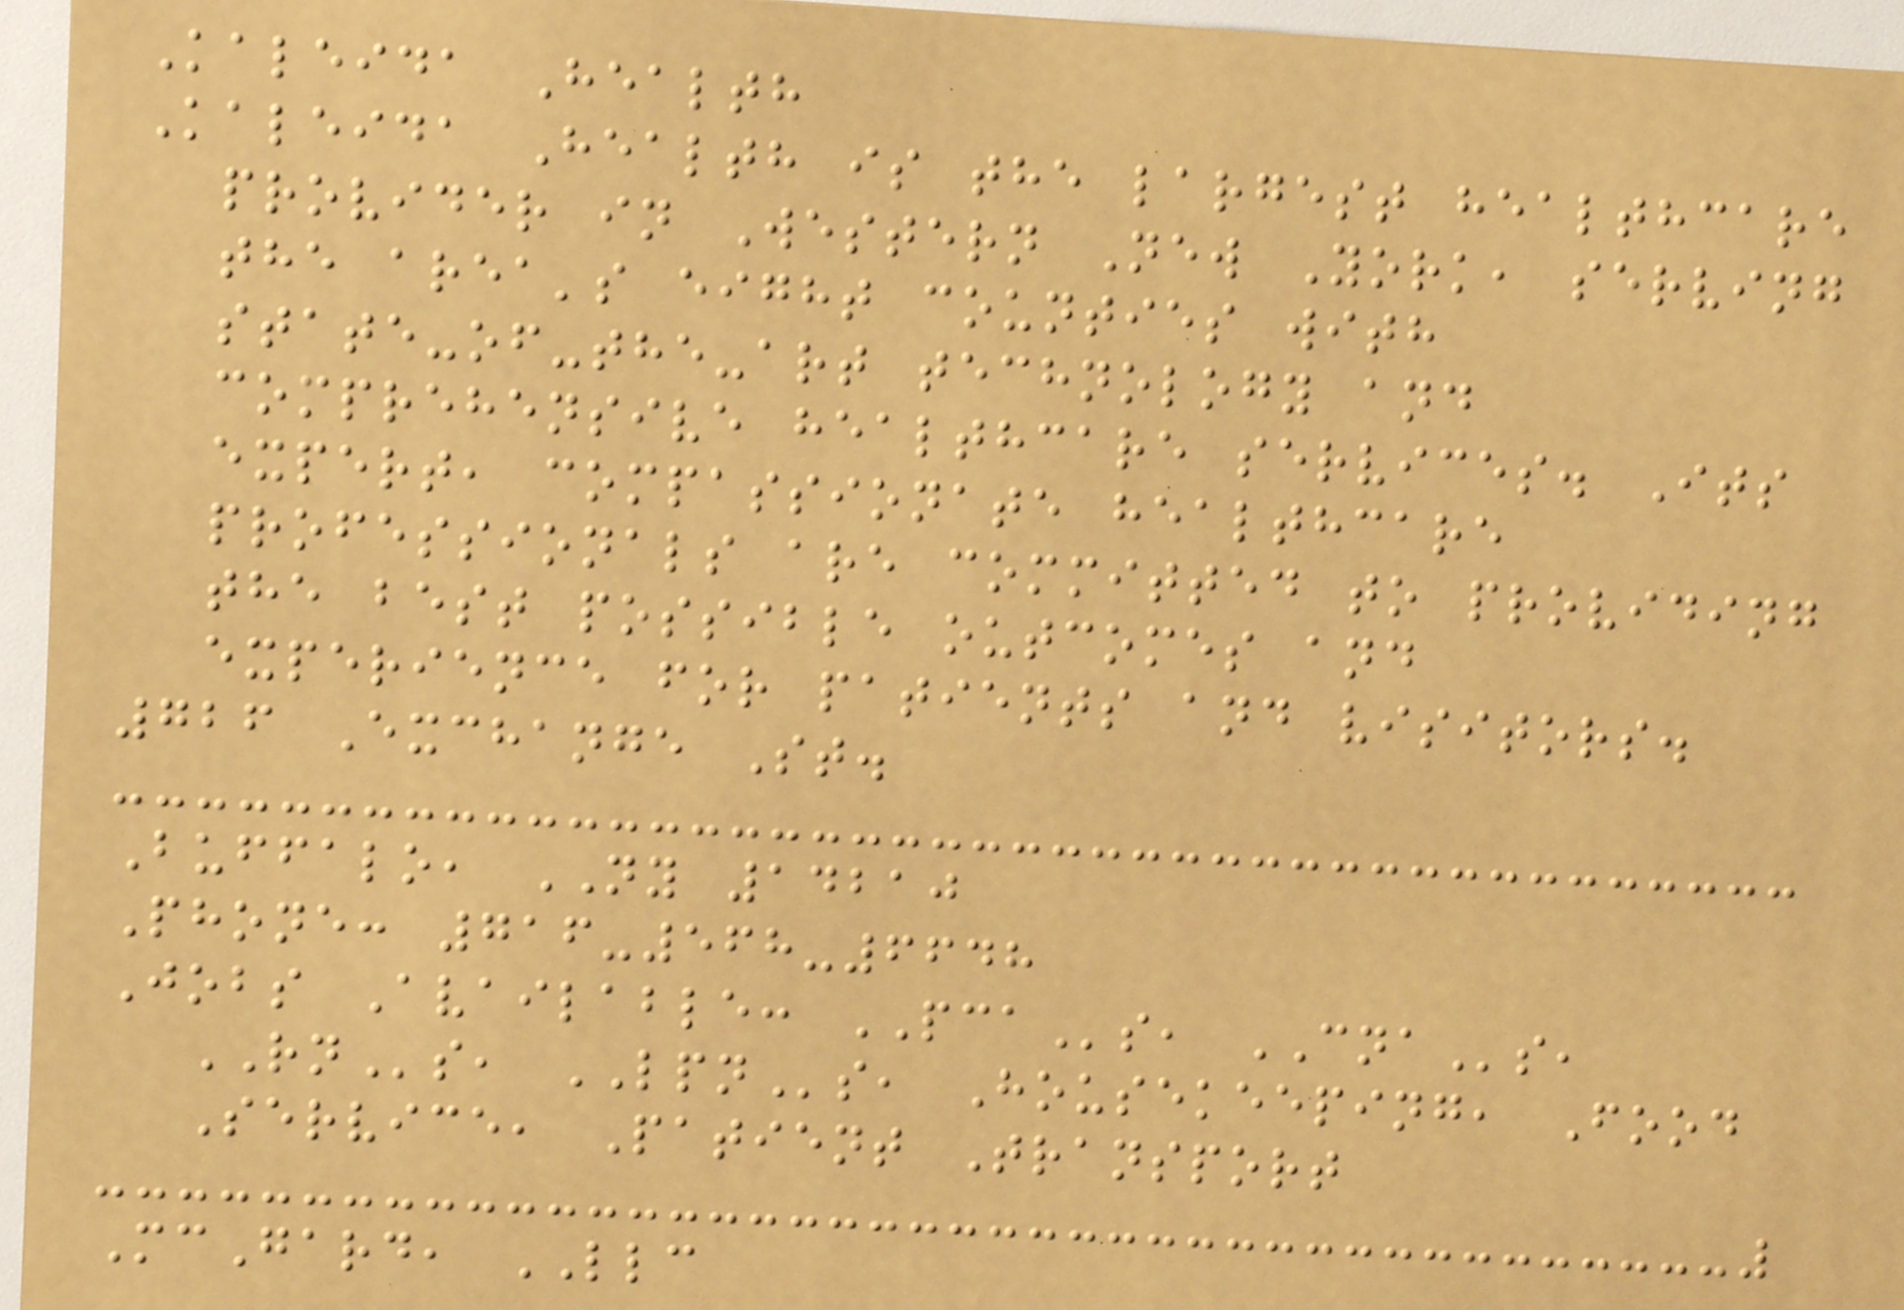Kaleida Health
Kaleida Health is the largest healthcare
provider in Western New York, serving
the area's eight counties with
state-of-the-art technology and
comprehensive healthcare services. Its
expert, compassionate healthcare
professionals are committed to providing
the best possible outcomes and
experience for patients and visitors.
726 Exchange St.
Buffalo, NY 14210
Phone: 716-568-6648
Jobs Available: PCAs, CNAs,
RNs, LPNs, Housekeeping, Food
Service, Patient Transport
McGard, LLC
